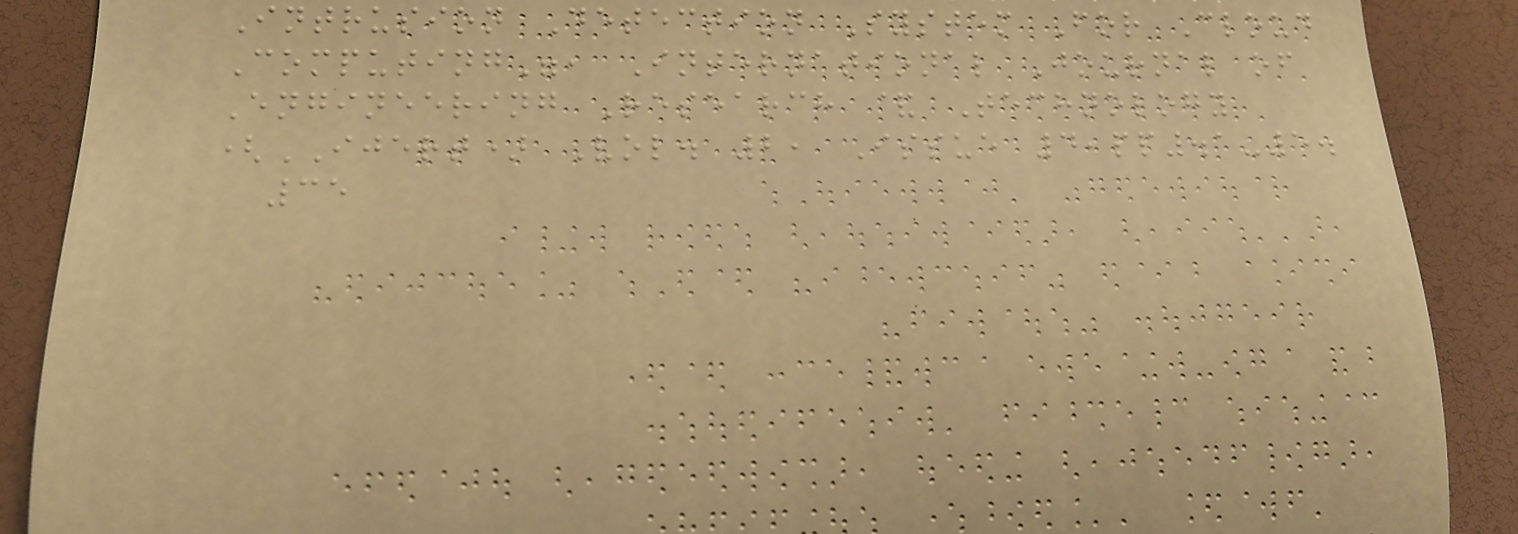Intrusion Detection System For Cloud
Computing", International Journal of
Engineering Research & Technology
(IJERT) Vol. 2, Issue 4,pp.1-5.
35
